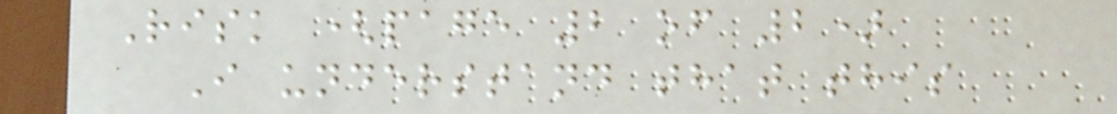Risk (page 2 of 2)
I understand that this
